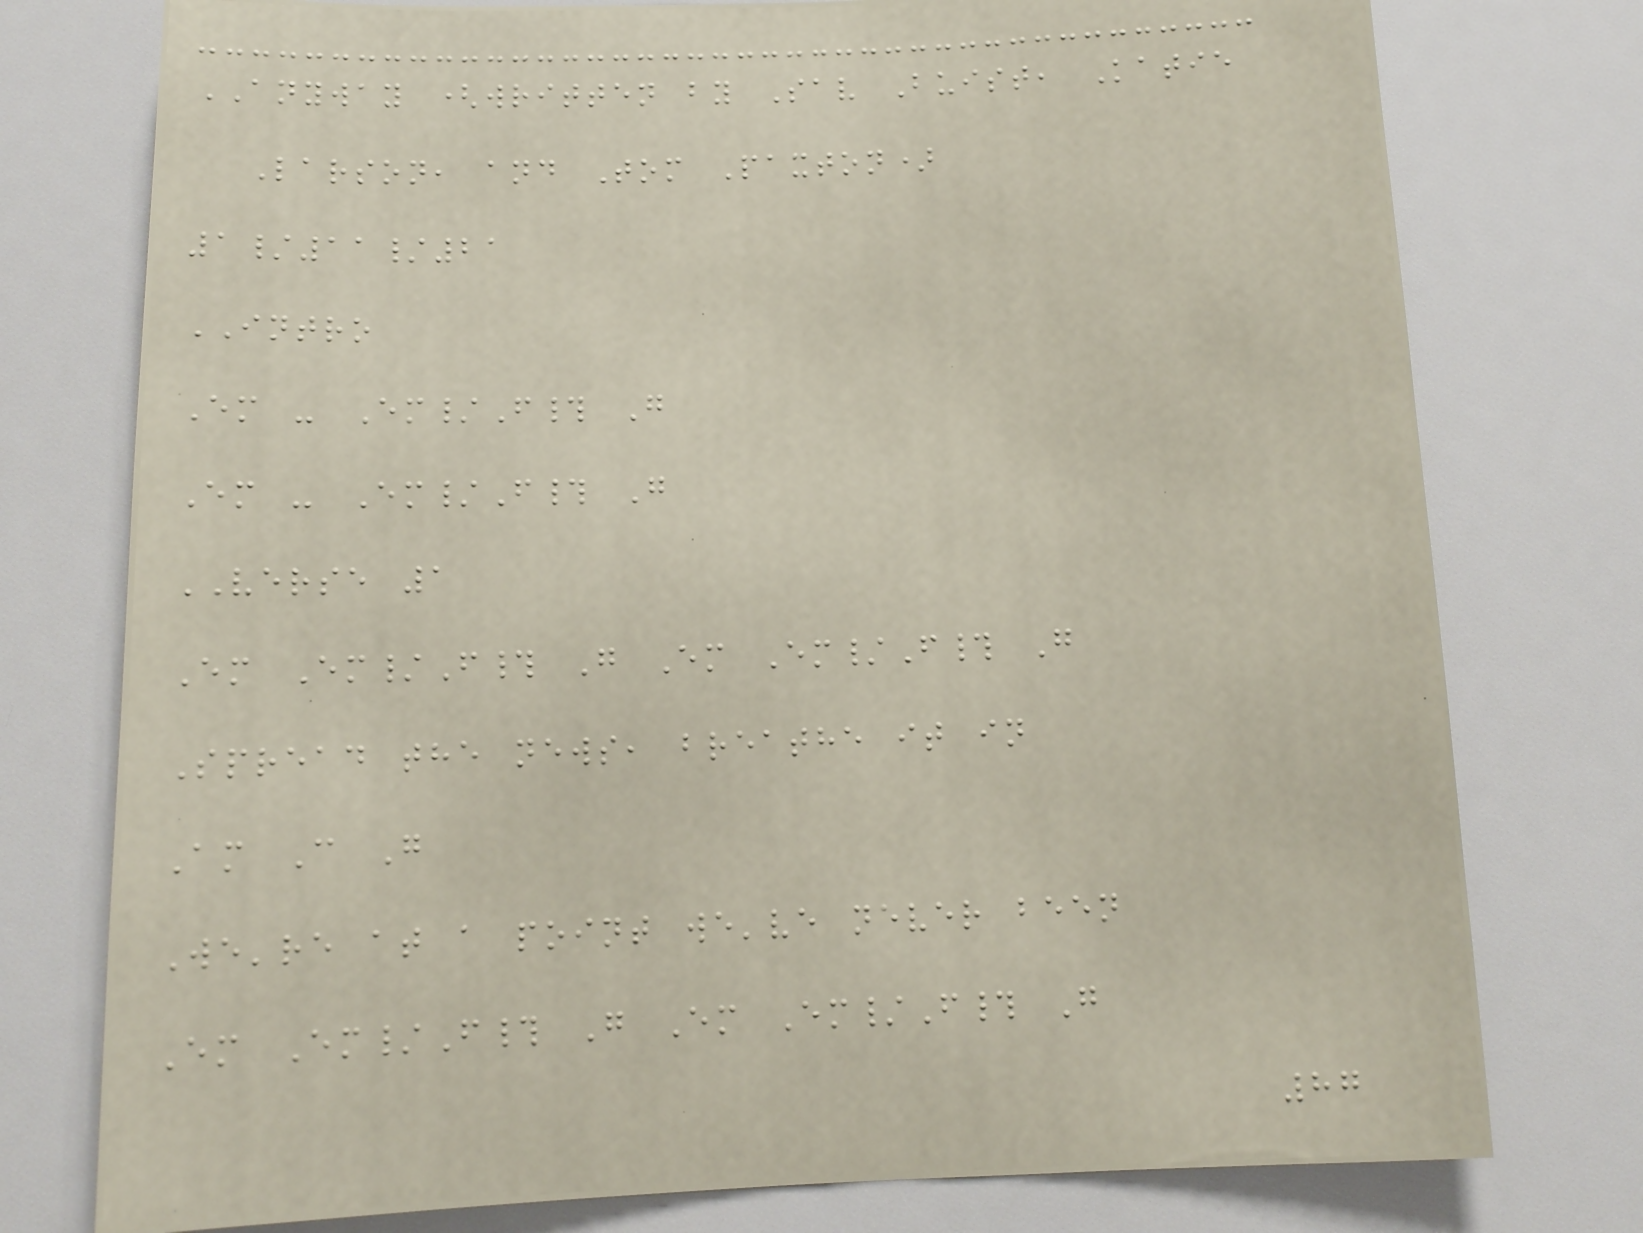ANYWAY (written by Sav Buist, Katie
Larson, and Tom Paxton)
1/11/21
INTRO
Em - Em/F# G
Em - Em/F# G
VERSE 1
Em Em/F# G Em Em/F# G
Spread the news, breathe it in
Am C G
We're at a point we've never been
Em Em/F# G Em Em/F# G
87
